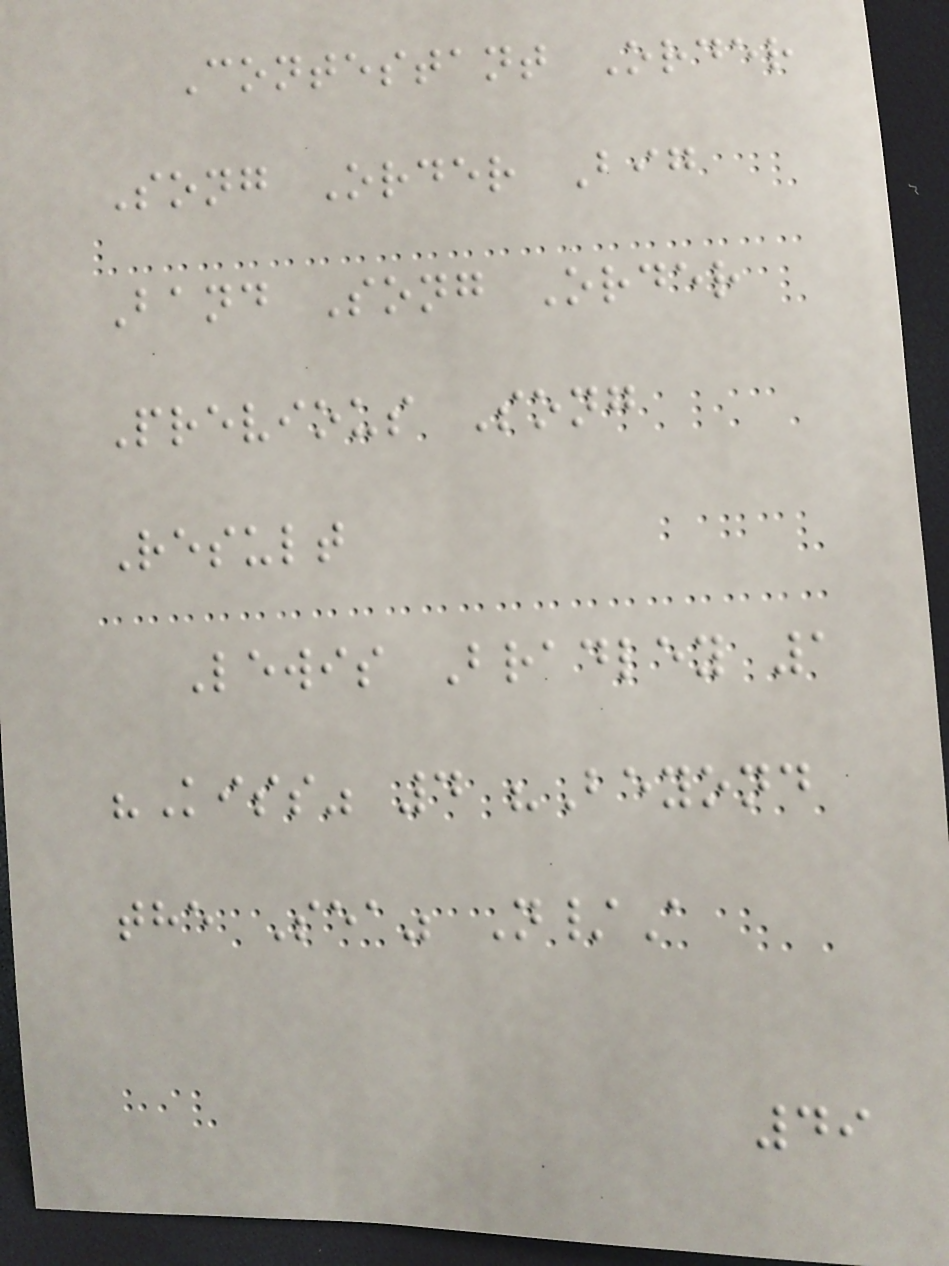Contestant Order
Song Order Big
Band Song Order
Previous Song
Result
Lewis Bradley 1
"Kiss" 4 "Beyond
the Sea" N/A
49
